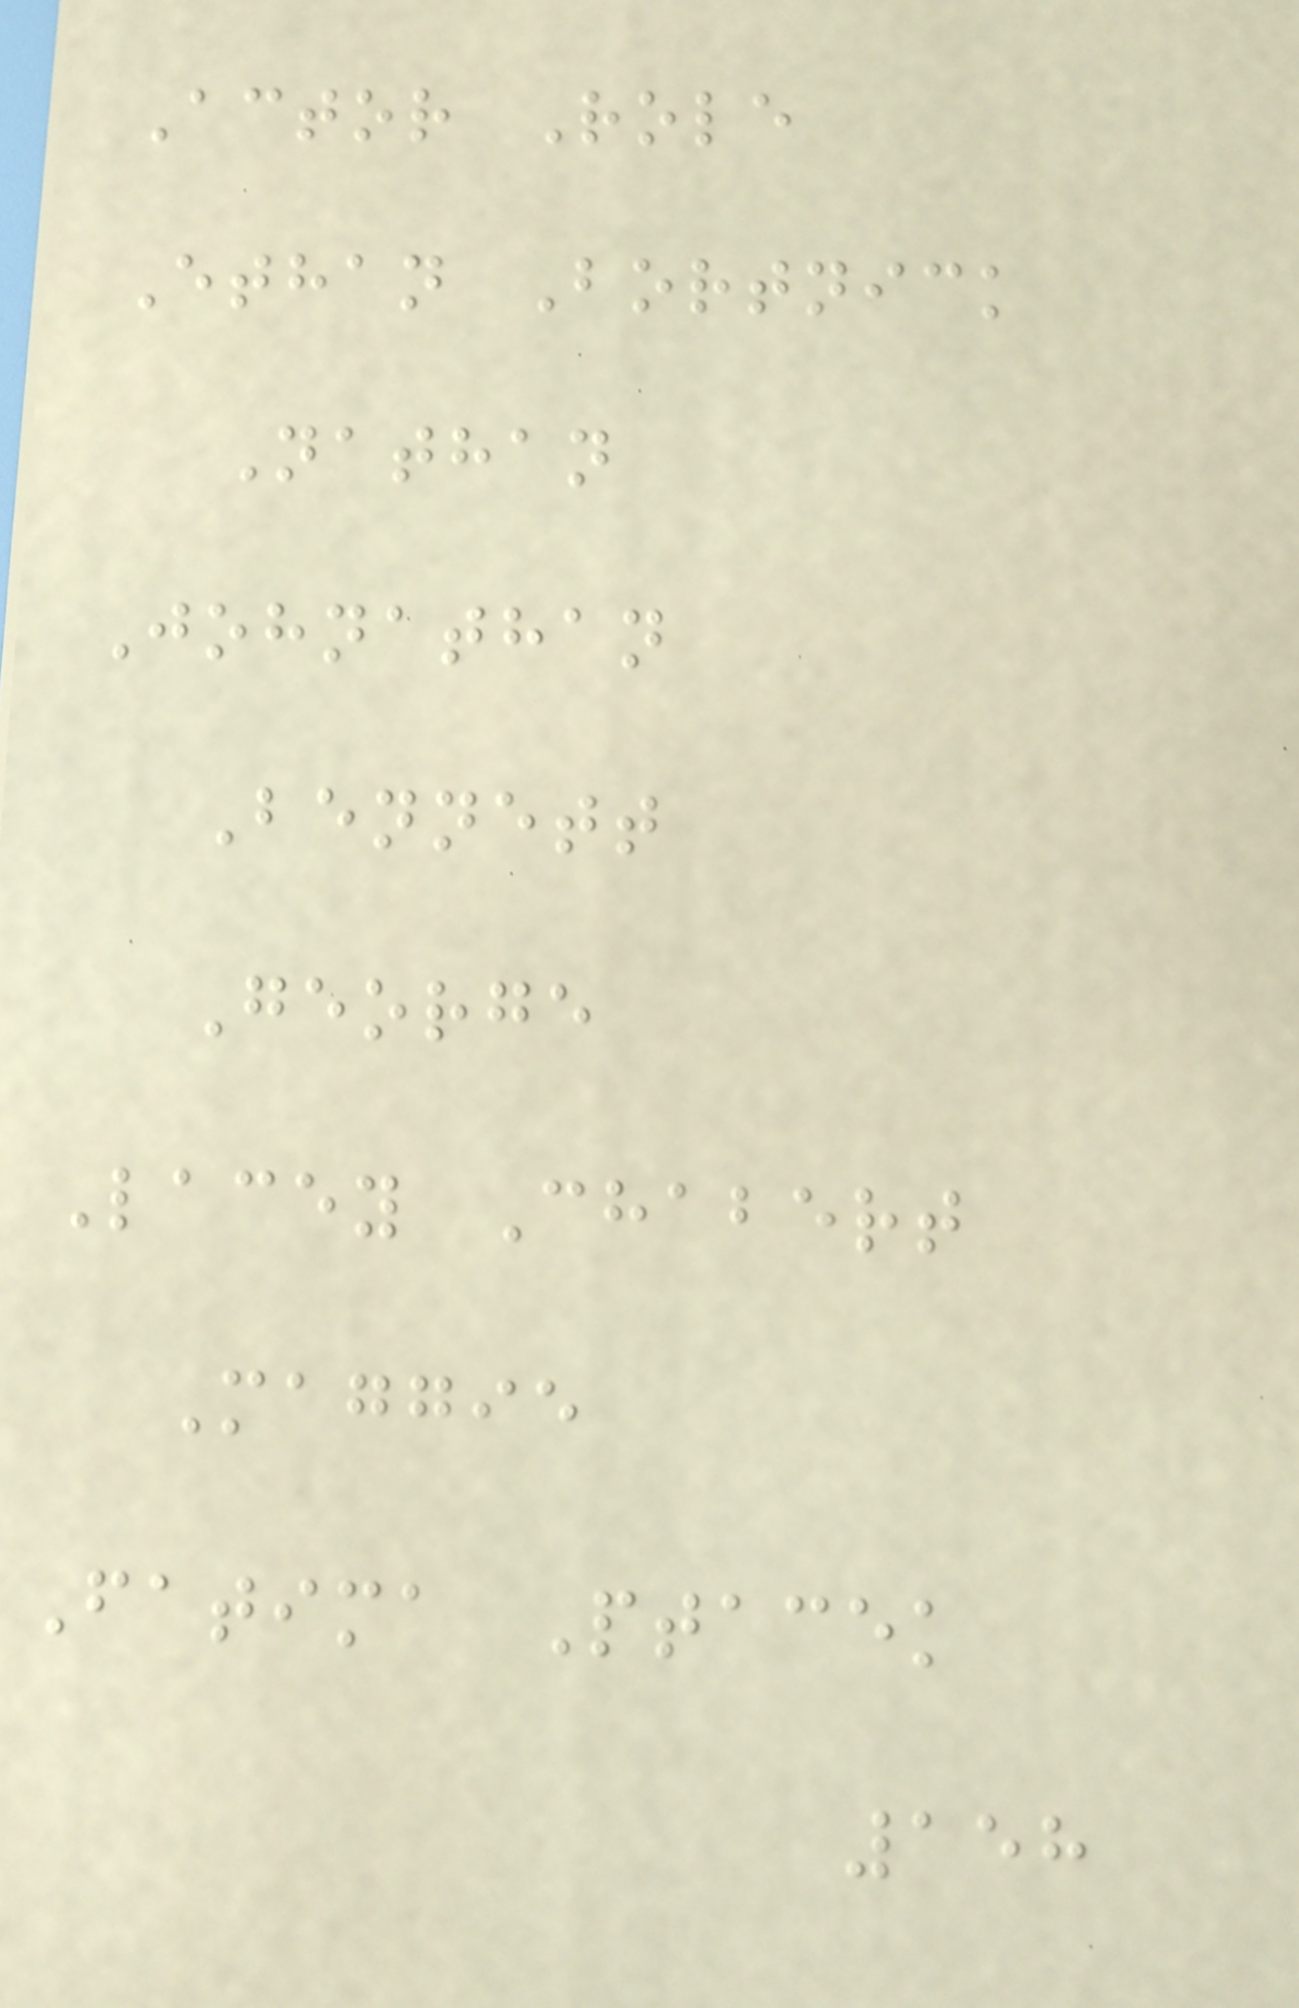Actor Role
Ethan Bortnick
Nathan
Johnathan
Bennett
George
Lacey Chabert
Maggie
Fatima Ptacek
158
